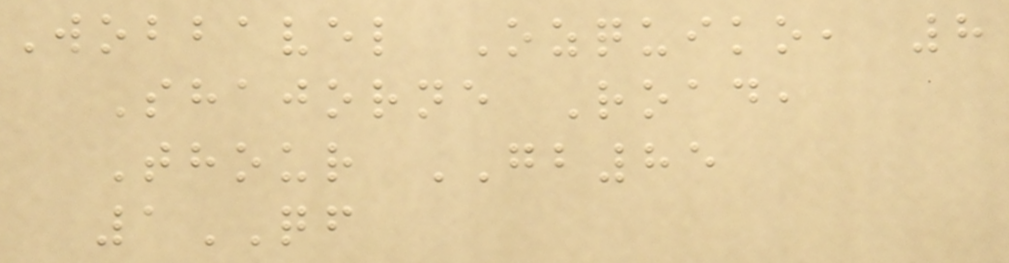Wobbavel Ozquiko, 8
Shajorne Road,
Thour GB85
1QF
